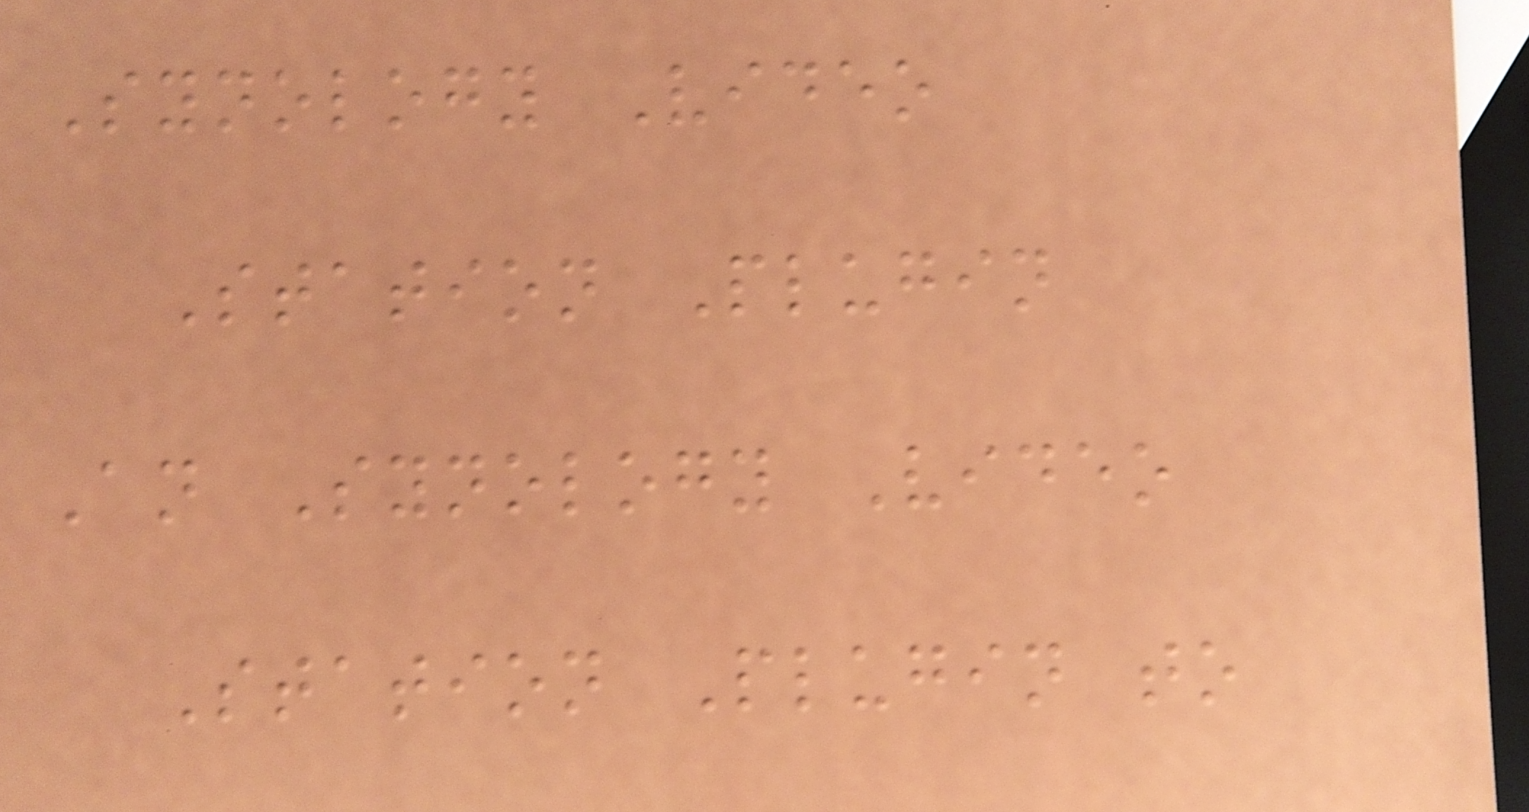Synology Video
Station Plugin
An Synology Video
Station Plugin to
